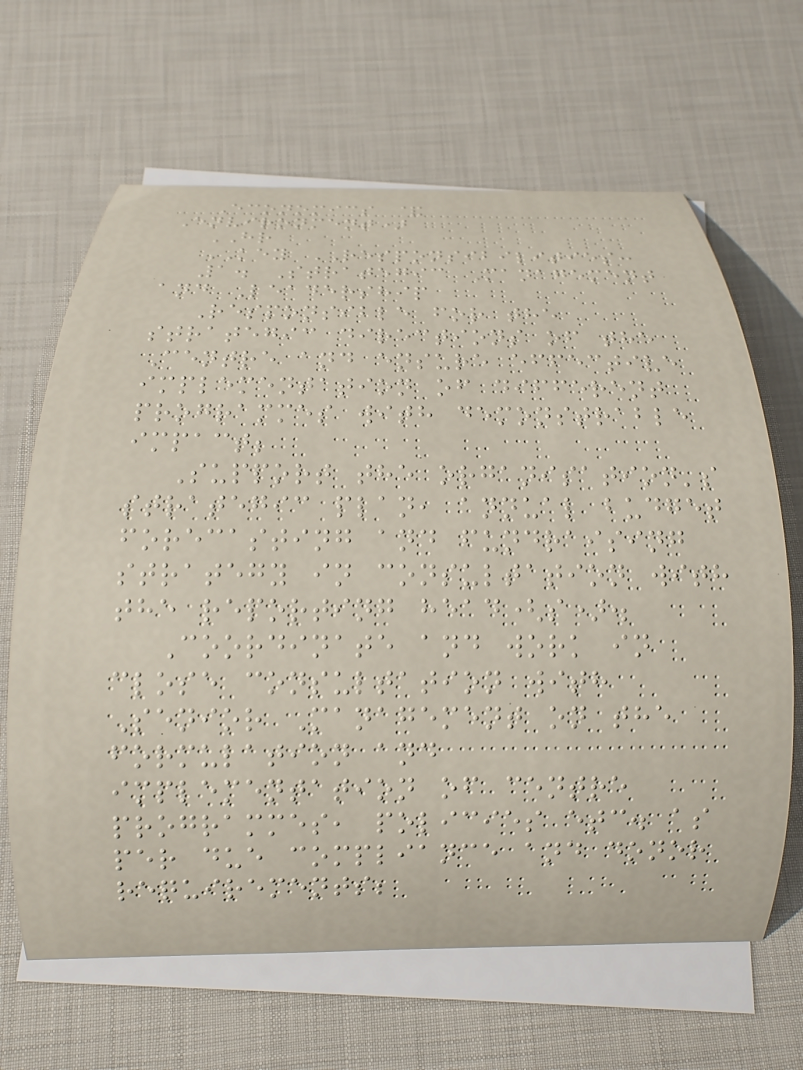Economics &
Environment)
HR
KEY RESPONSIBILITIES:
1. Strategic Management
and Leadership
Responsible for the
strategic directions of the
Centre and ensure effective
implementation of different
programmes with demonstrable
impact;
Support the organisation's
strategic plan, annual budget
forecasting and fundraising
strategy in consultation with
the reporting head(s).
Coordinate and work in
close consultation with
Senior Management on the
formulation and
implementation of centre
programmes, policies etc. as
per due compliance and donor
requirements;
